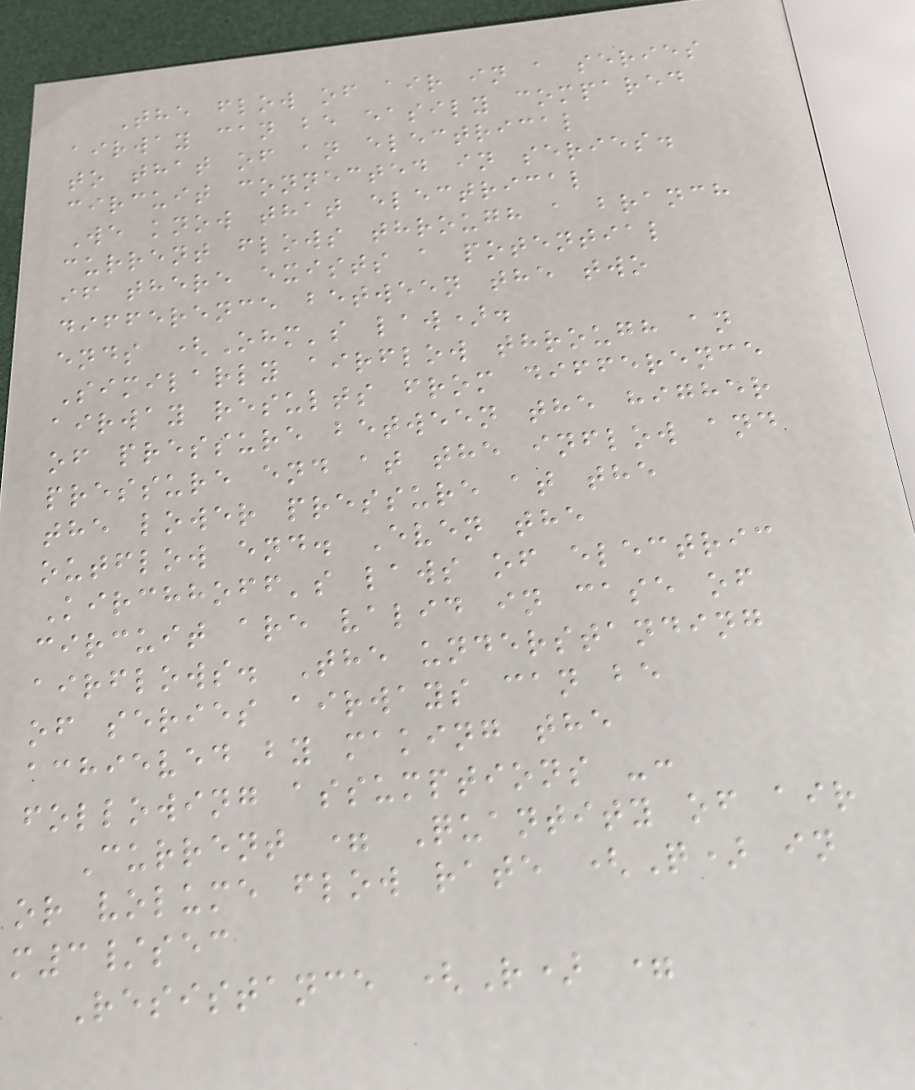The flow of air in a series
airway can be easily compared
to that of an electrical
circuit connected in series.
We know that electrical
current flows through a branch
if there exists a potential
difference between the two
ends (Ohm's law).
Similarly airflow through an
airway results from difference
of pressure between the higher
pressure end at the inflow and
the lower pressure at the
outflow end. Even the
Kirchhoff's laws of electric
circuit are valid in case of
airflows. The understanding
of series airways can be
achieved by making the
following assumptions -:
Current = Quantity of air
or volume flow rate (Q) in
m3/sec
Resistance (R) =
